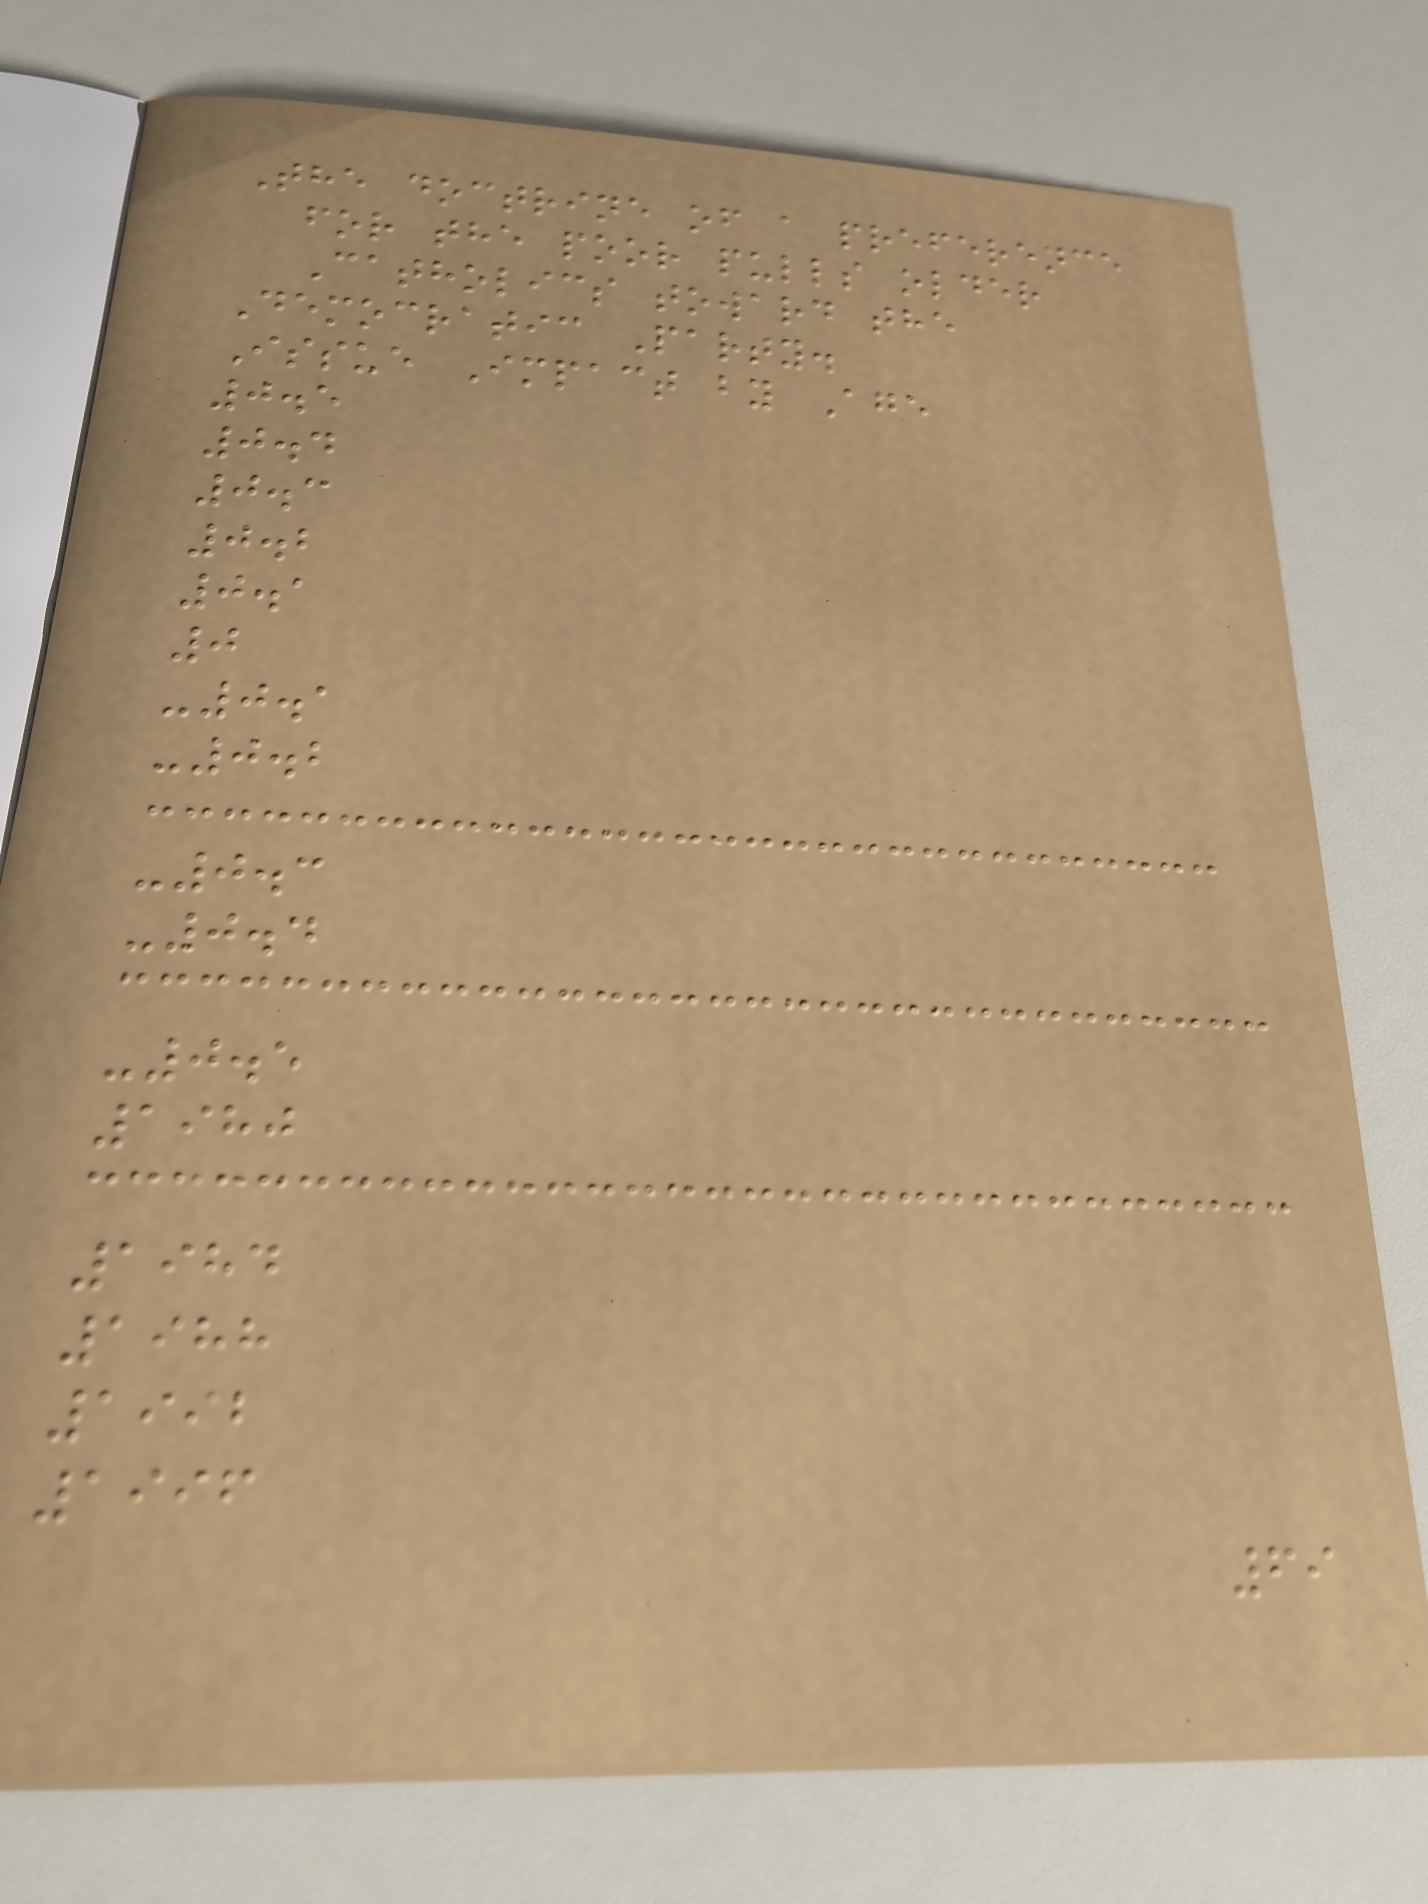The doctrine of a preference
for the poor pulls older
Catholics toward the
Democratic Party.
Issue Impact by Age
0.5
0.4
0.3
0.2
0.1
0
-0.1
-0.2
-0.3
-0.4
-0.5
1980
1984
1988
1992
1996
69
